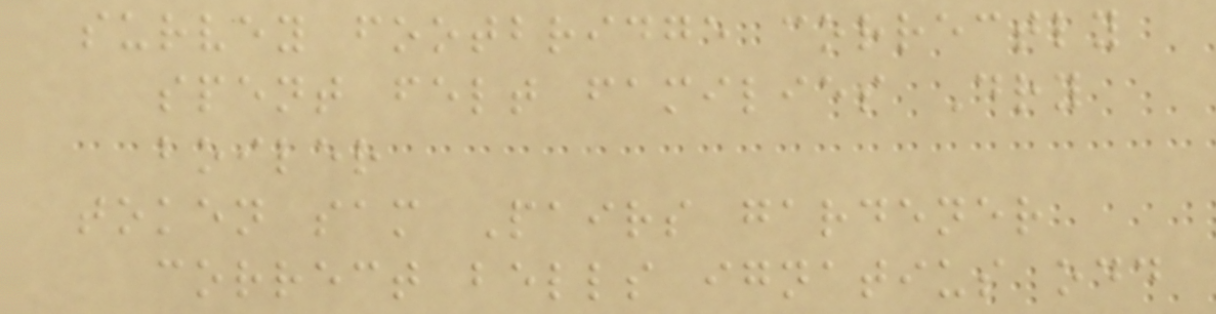survey footbridge correctly
spent felt families Dry
boiler
token sam Pairs gardener
correct bells ignatius odd
